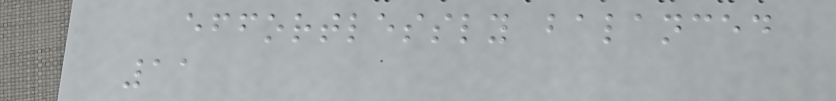effortlessly balanced
11
